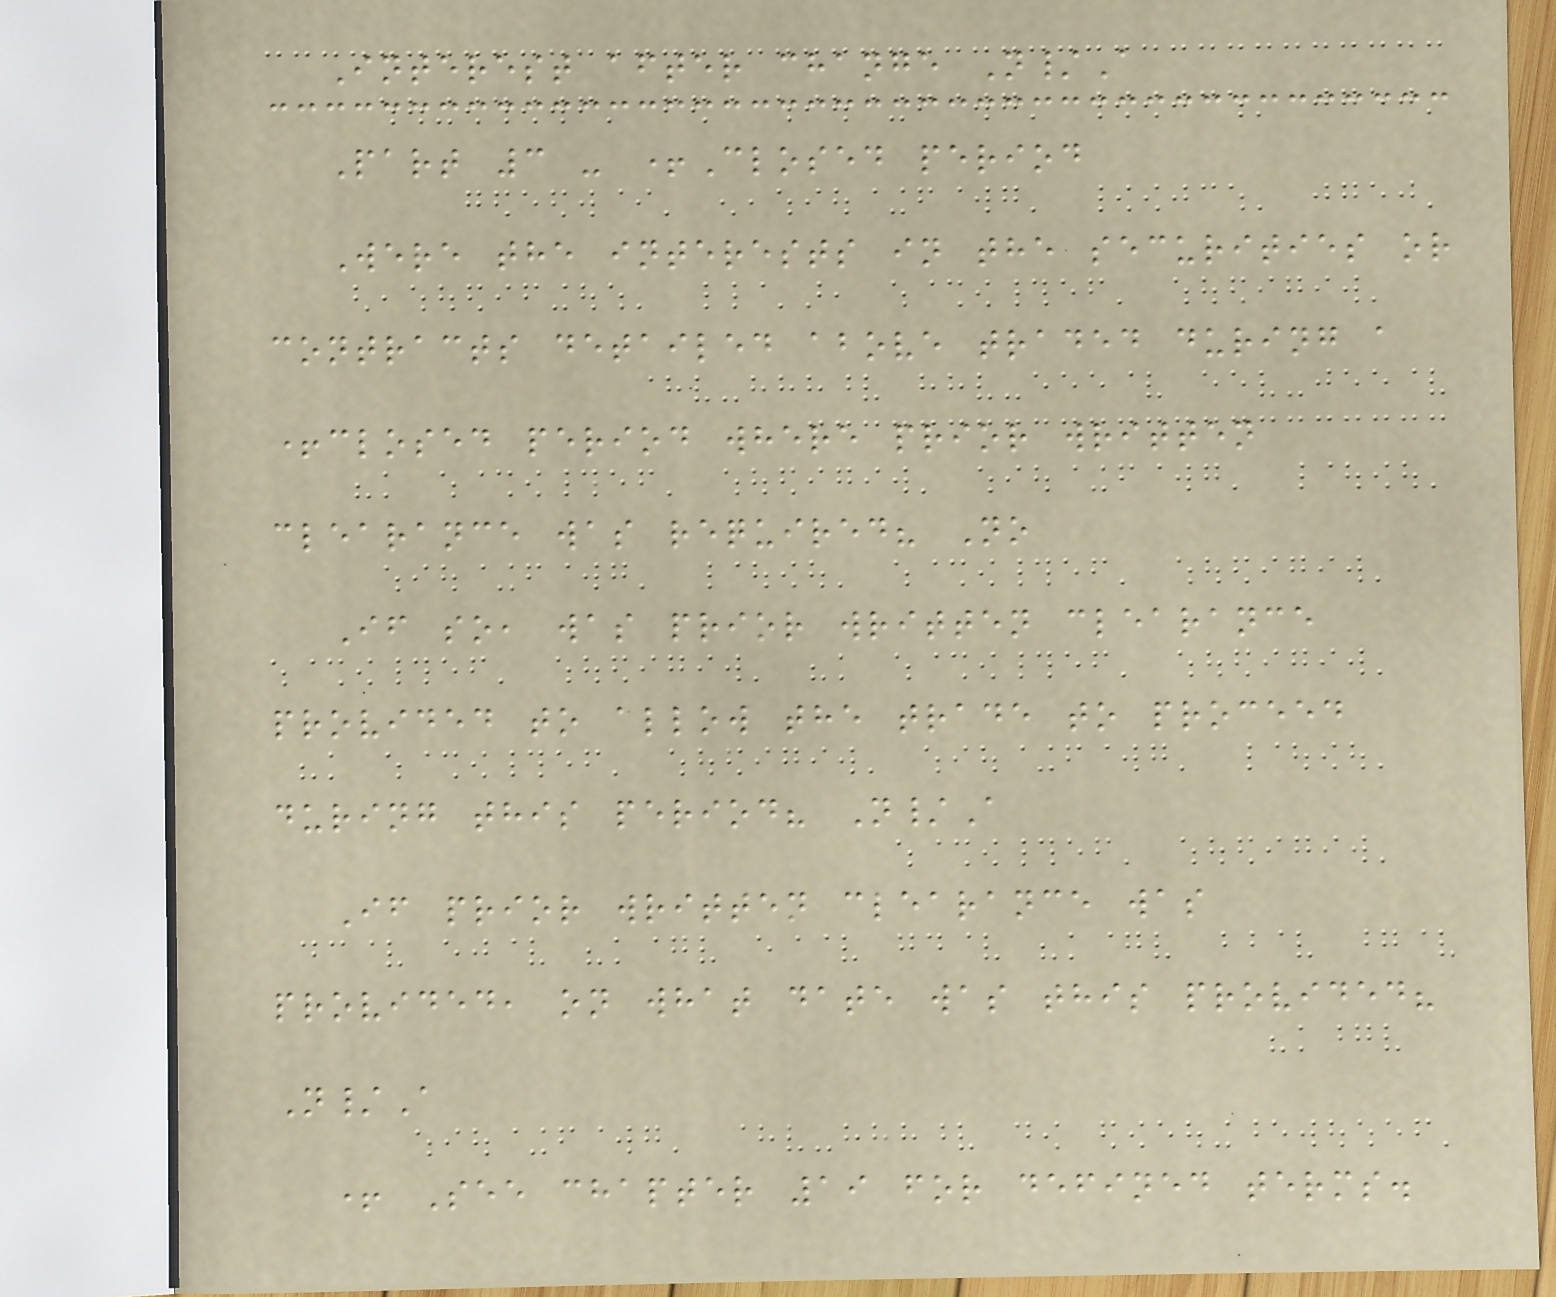Interest after change N/A
Part 3 - +Closed period
Were the interests in the securities or
contracts detailed above traded during a
+closed period where prior written
clearance was required? No
If so, was prior written clearance
provided to allow the trade to proceed
during this period? N/A
If prior written clearance was
provided, on what date was this provided?
N/A
+ See chapter 19 for defined terms.
